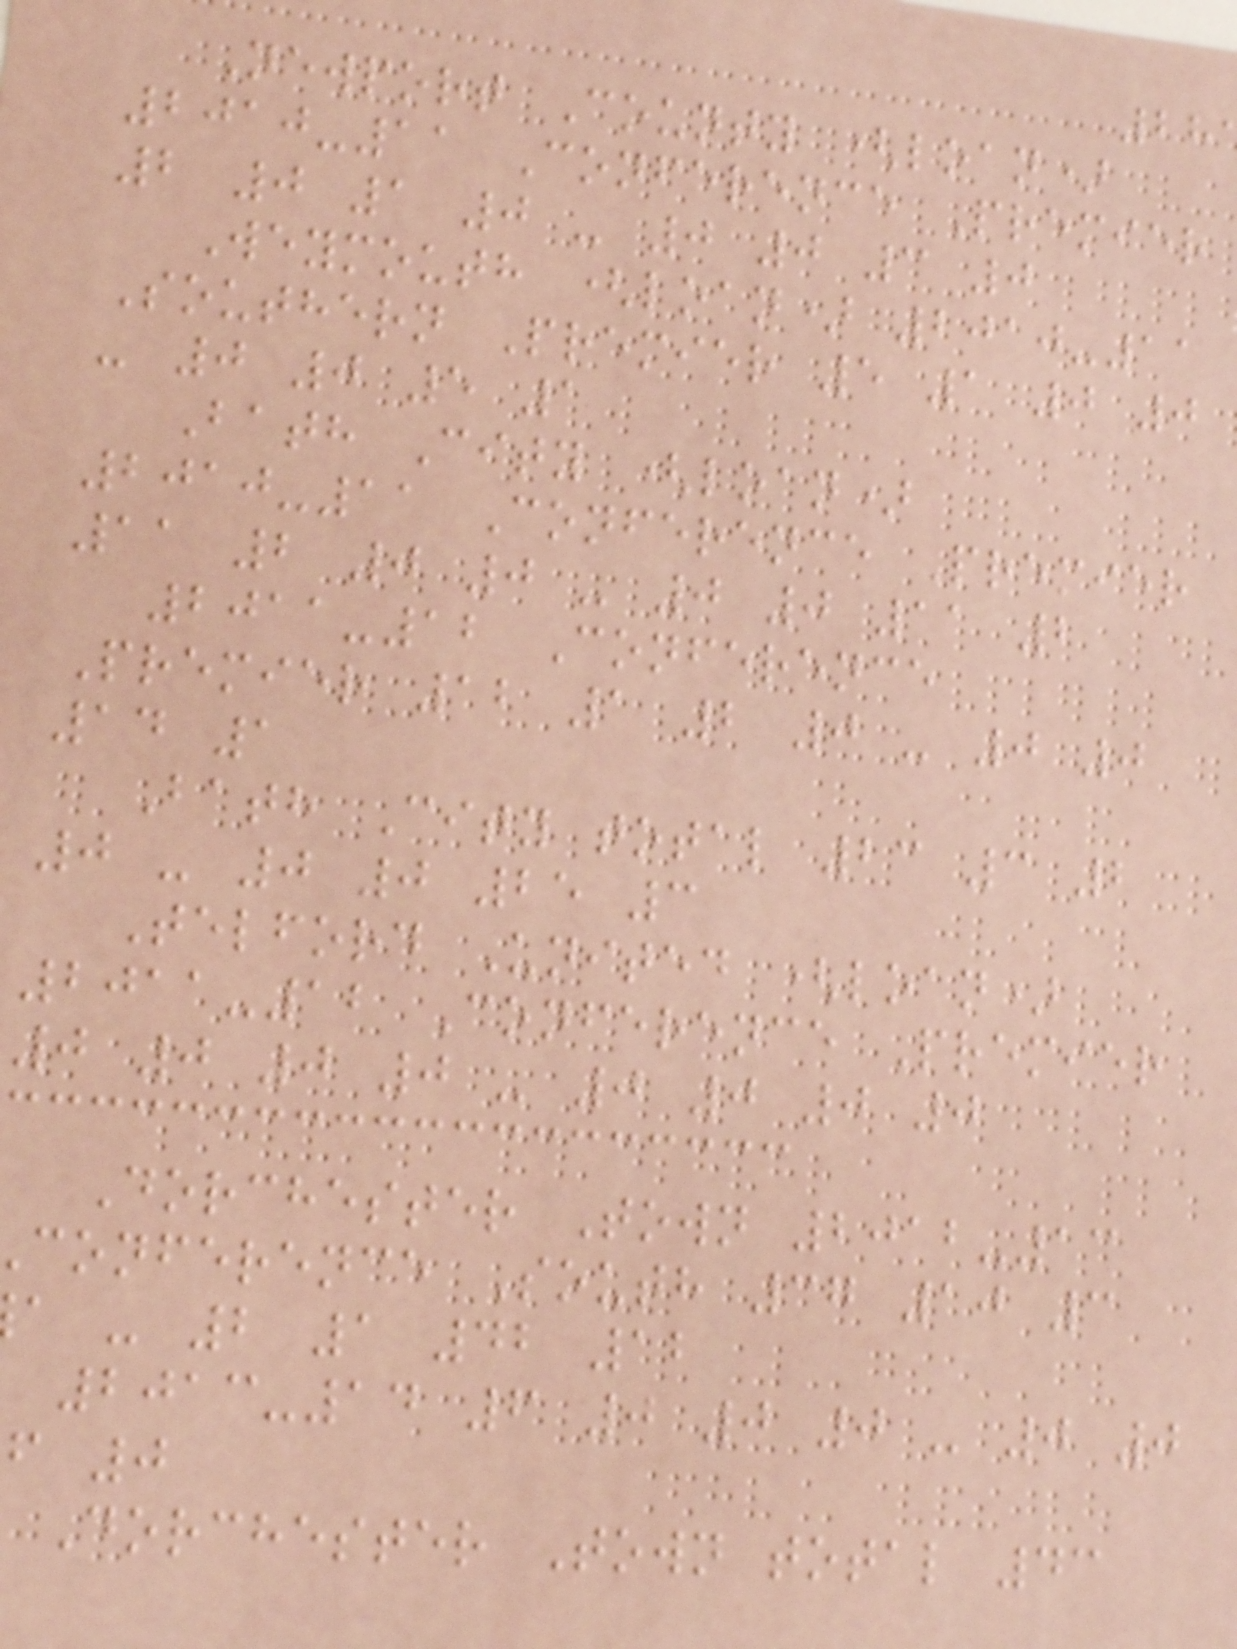Newport County (loan)
2010-11 Conference Premier
2 0 1 0 - 0 0 3 0
Weymouth (loan) 2010-11
Southern Premier 5 1 0 0
- 0 0 5 1
Bath City (loan)
2010-11 Conference Premier
11 2 0 0 - 0 0 11 2
2011-12 Conference
Premier 12 1 2 0 - 0 0
14 1
Bath City total 23 3 2
0 - 0 0 25 3
Telford United (loan)
2011-12 Conference Premier
0 0 0 0 - 0 0 0 0
Dorchester Town 2012-13
conference South 37 10 3
a - 2 1 42 12
2013-14 6 0 0 0 - 0 0
f 0
Dorchester Town total 43
